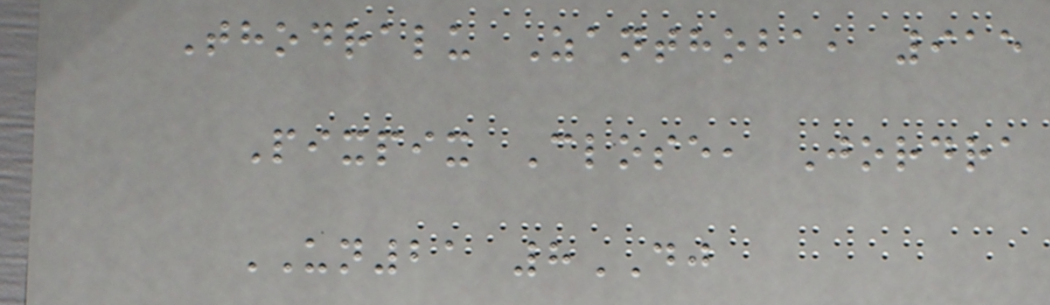Thodralu Zanthoba, 915
Pixpix Close, Jordra
UN21 8DJ
